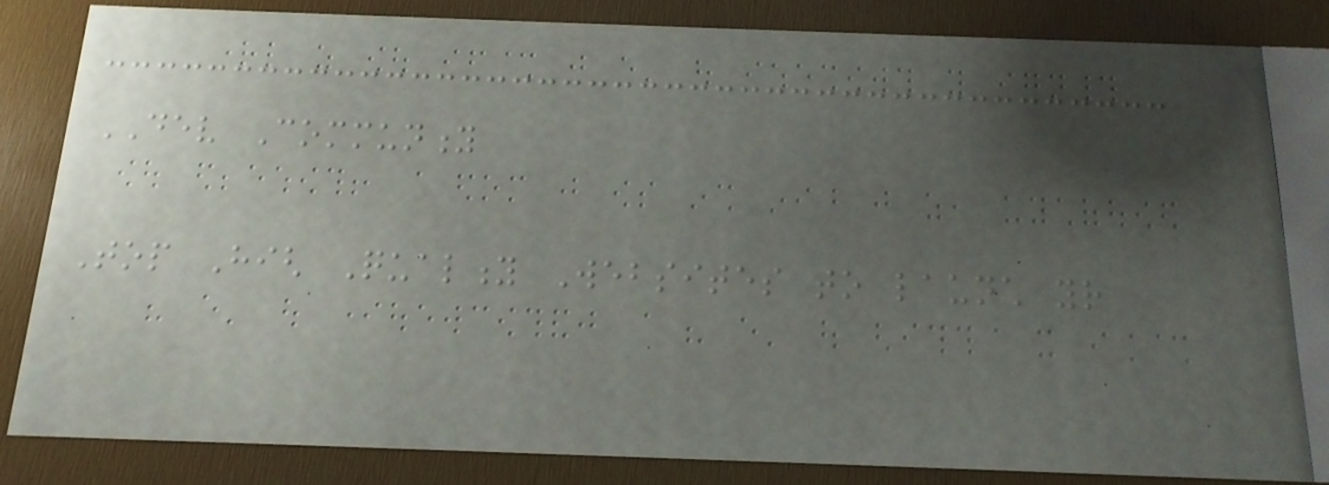DEV Community
Top High Quality Websites to launch your
